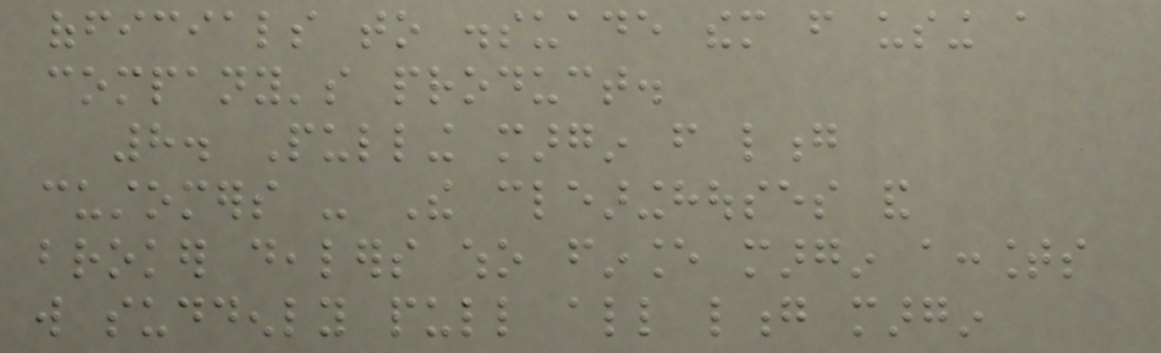officials to dissuade them from using a
company's product.
8. Pulling margin from long
customers - The clearinghouses and
broker dealers who finance margin accounts
will suddenly pull all long margin
